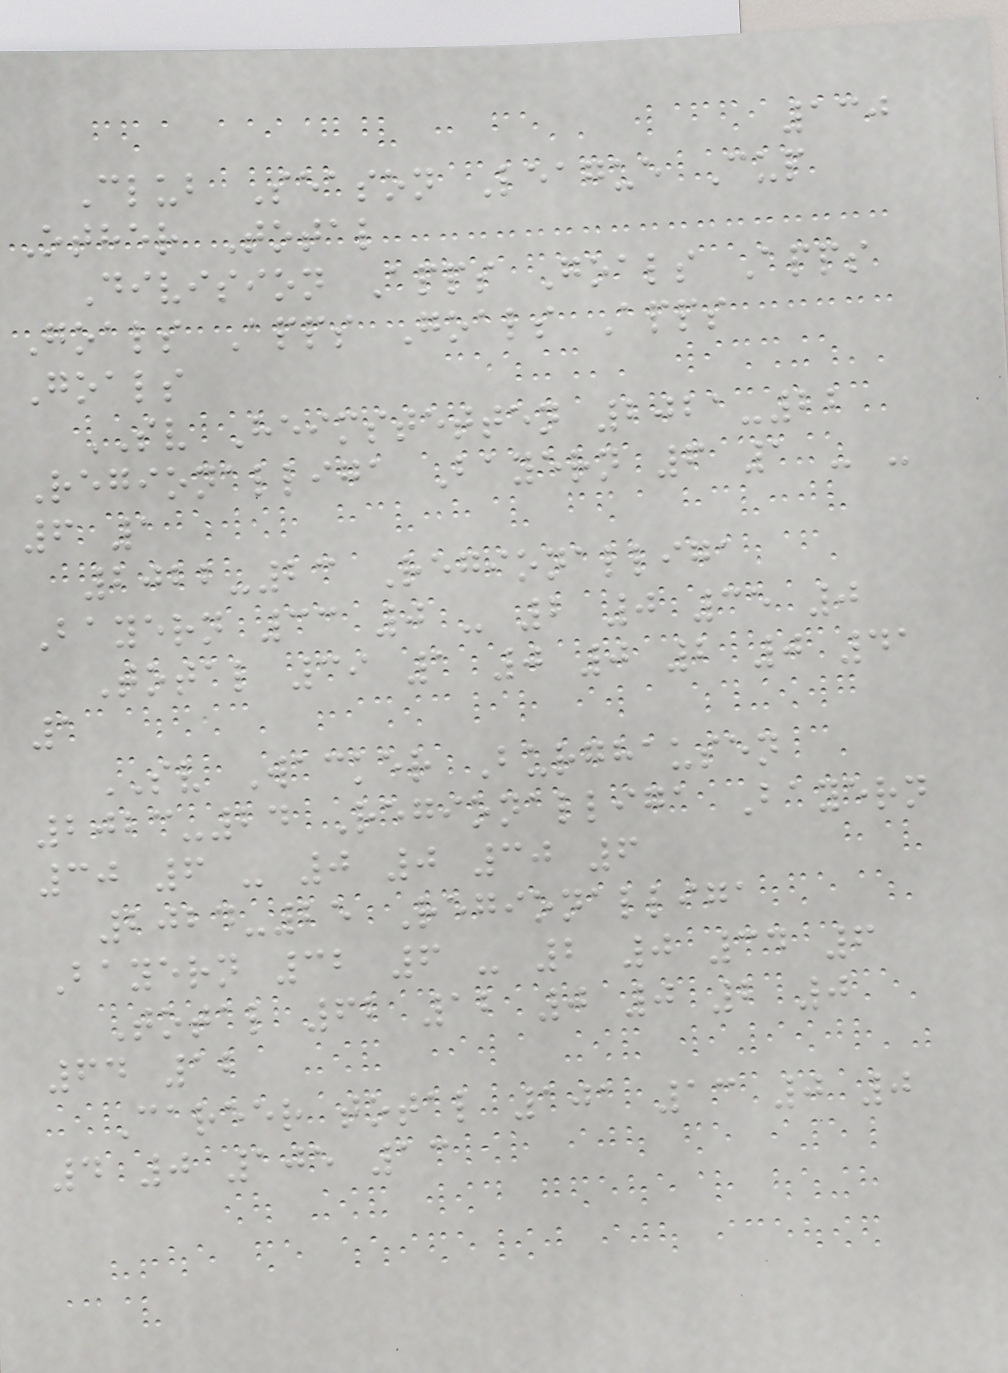130
Club Season League Cup
Other Total
Division Apps Goals Apps
Goals Apps Goals Apps
Goals
SV Heimstetten 2021-22
Regionalliga Bayern 6 1 - -
6 1
2022-23 Regionalliga
Bayern 33 0 - 2 0 35 0
Total 39 1 0 0 2 0 41
1
SV Wacker Burghausen
2023-24 Regionalliga Bayern
30 6 - 0 0 30 6
2024-25 Regionalliga
Bayern 32 6 - 2 0 34 6
Total 62 12 0 0 2 0
64 12
Career total 101 13 0 0
4 0 105 13
